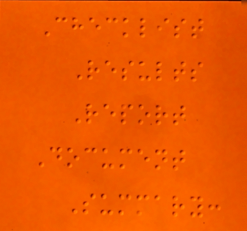Checklist
Results
Report
Document
Summary:
